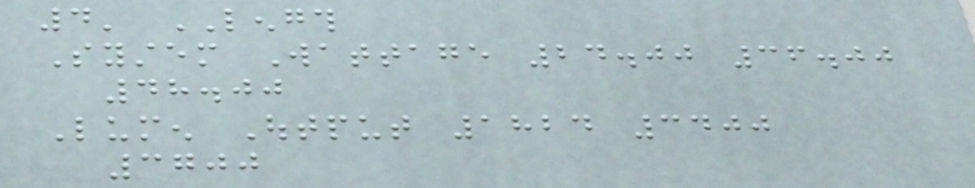4' LENGTH
System Wattage 24.00 36.00
48.00
Lumen Output 1824 3400
3700
